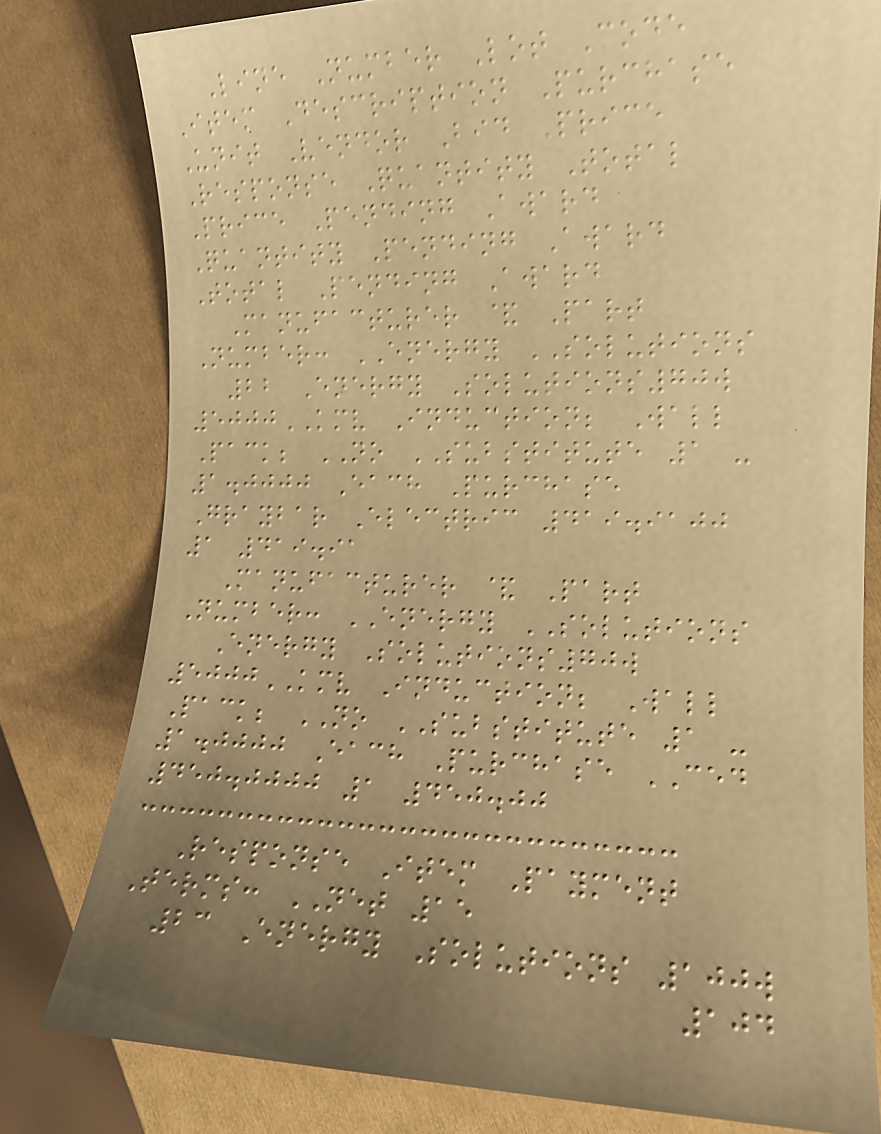Line Number Lot Code
Item Description Purchase
Unit Vendor Bid Price
Response Quantity Total
Price Pending Award
Quantity Pending Award
Total Pending Award
Manufacturer & Part
Number: ENERGY SOLUTIONS
22 Energy Solutions70w
5000KMV Induction; Wall
Pack; NO SUBSTITUTE 1 -
1.0000 Each Purchase
Graybar Electric 419.9100
1 419.91
Manufacturer & Part
Number: ENERGY SOLUTIONS
Energy Solutions70w
5000KMV Induction; Wall
Pack; NO SUBSTITUTE 1 -
1.0000 Each Purchase CED
450.0000 1 450.00
Response Item Payment
Terms: NET 15
23 Energy Solutions 100w
104
